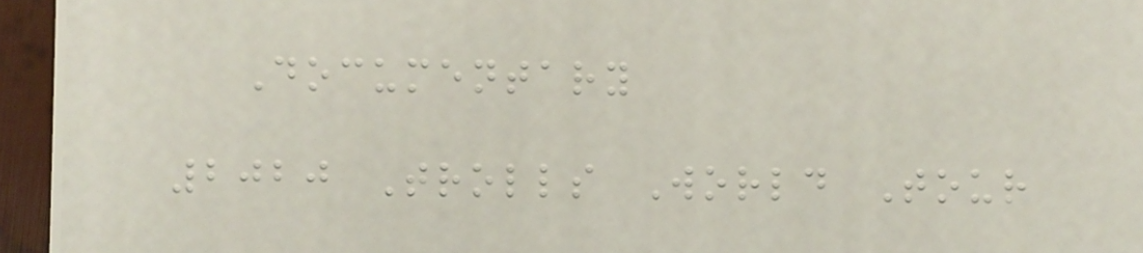Documentary
2020 Trolls World Tour
